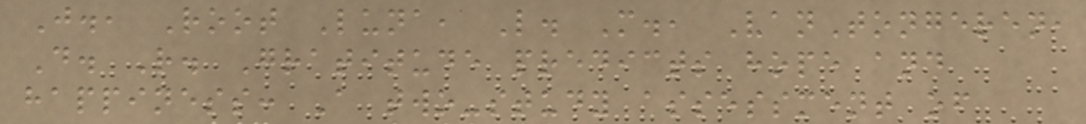J., Root Luna, L. M., VanTongeren,
D. R. Gratitude predicts hope and
happiness: A two-study assessment of
